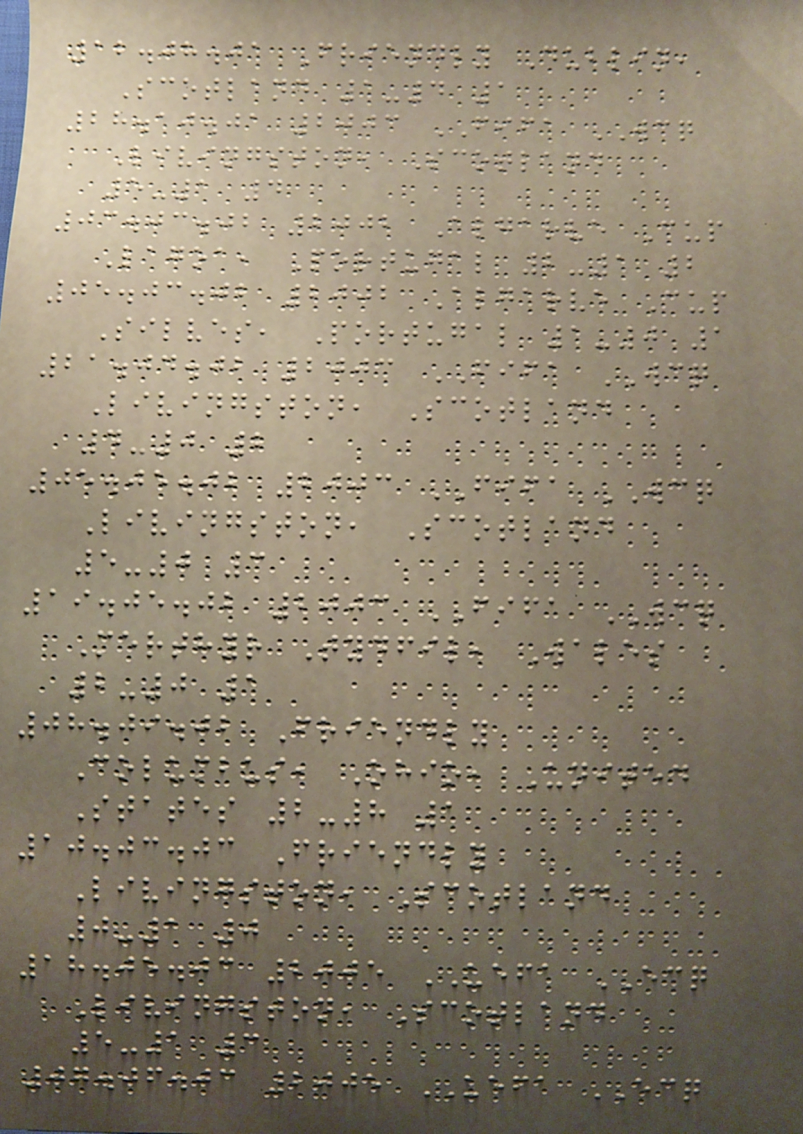12.08.01 Friendly Dublin,
Scotland 1-4 1
28.10.01 2003 FIFA WCQ
Livingston, Scotland
5-1 4
03.03.02 2002 Algarve Cup
Lagoa, Portugal 2-1 2
05.03.02 2002 Algarve Cup
Silves, Portugal 1-0 1
21.04.02 2003 FIFA WCQ
Livingston, Scotland
4-0 2
05.05.02 2003 FIFA WCQ
Livingston, Scotland
5-0 3
19.05.02 2003 FIFA WCQ
Merthyr Tydfil, Wales
2-0 1
08.09.02 Friendly
Columbus, Ohio, United
States 2-8 1
10.03.03 Friendly
Livingston, Scotland
0-1 0
18.05.03 2005 UEFA ECQ
Livingston, Scotland
5-1 3
07.06.03 2005 UEFA ECQ
